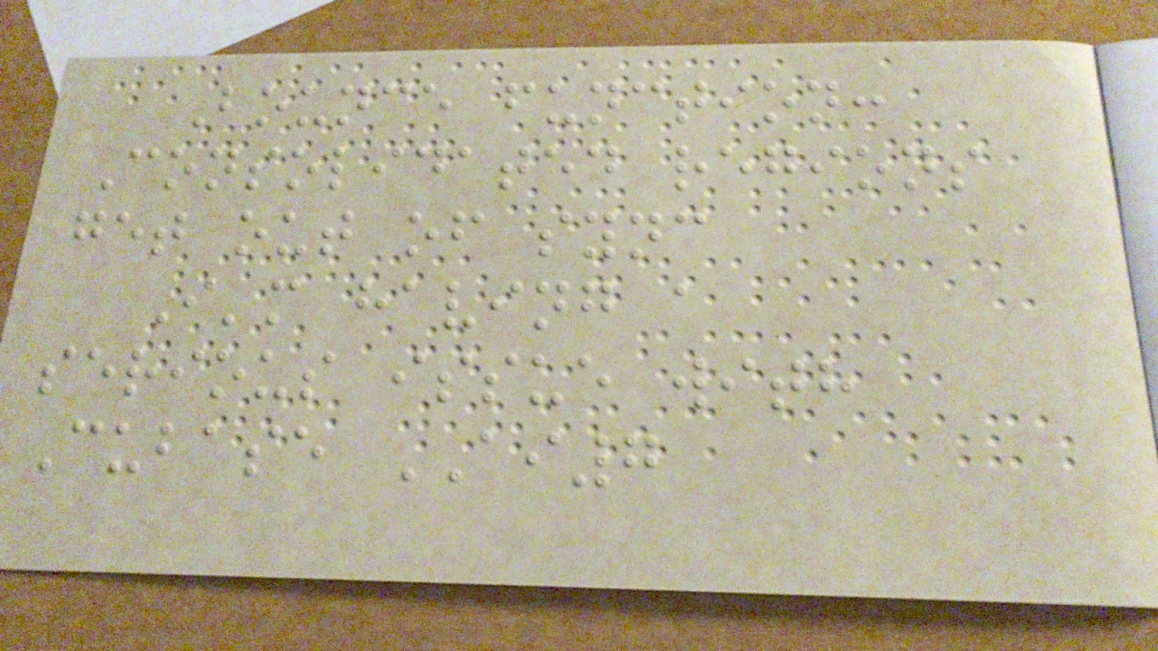Bounce function:
Consolidated regions
get out of sync
I'm having a
serious issue with
Cubase AI7
